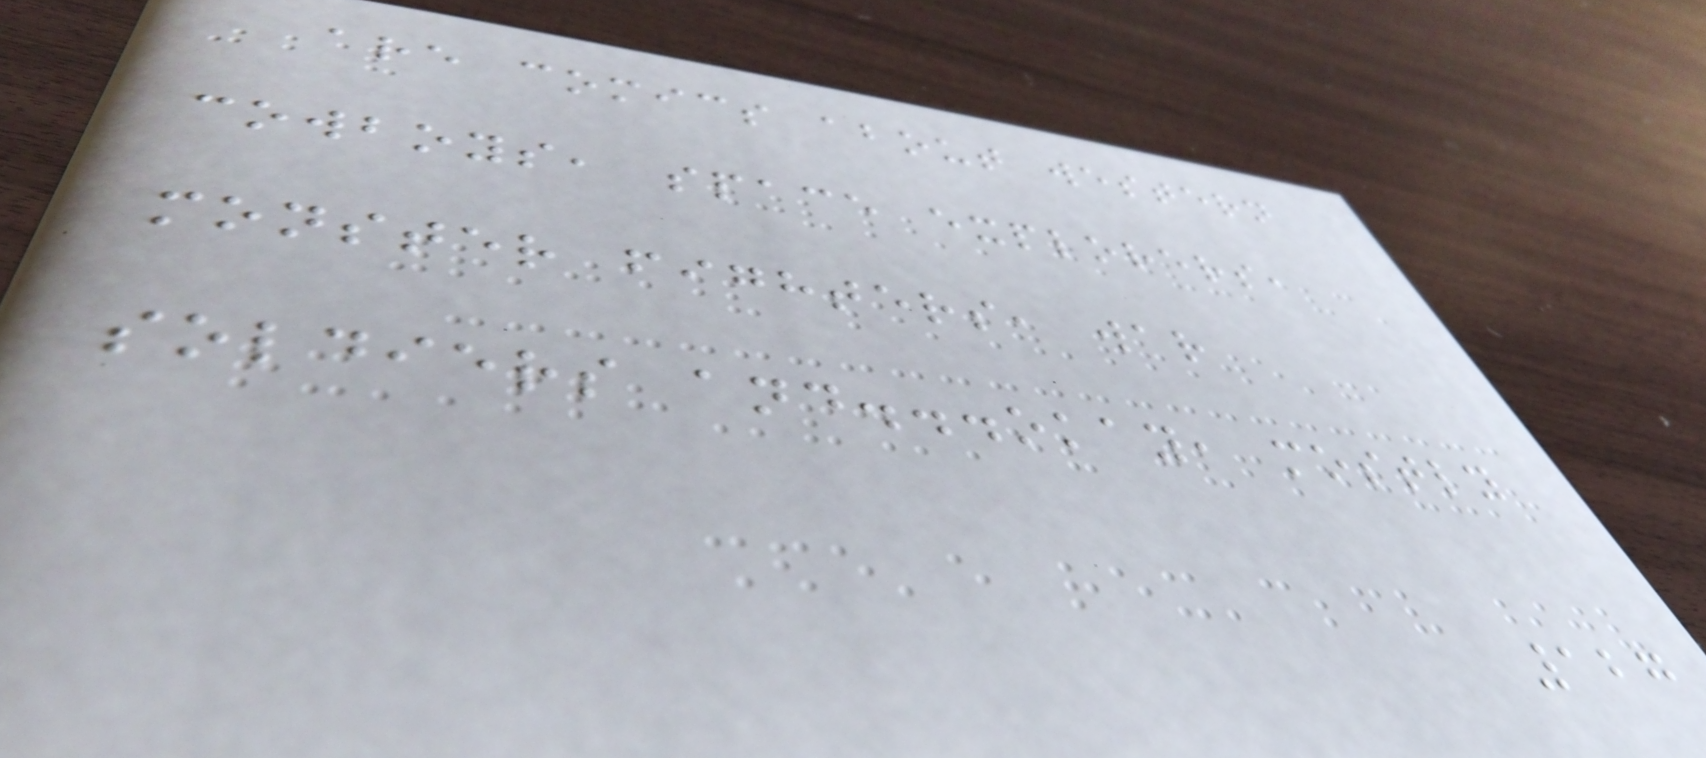are comics about western
cowboys, space explorers,
monster fighters, war
soldiers and...okay, mostly
127
